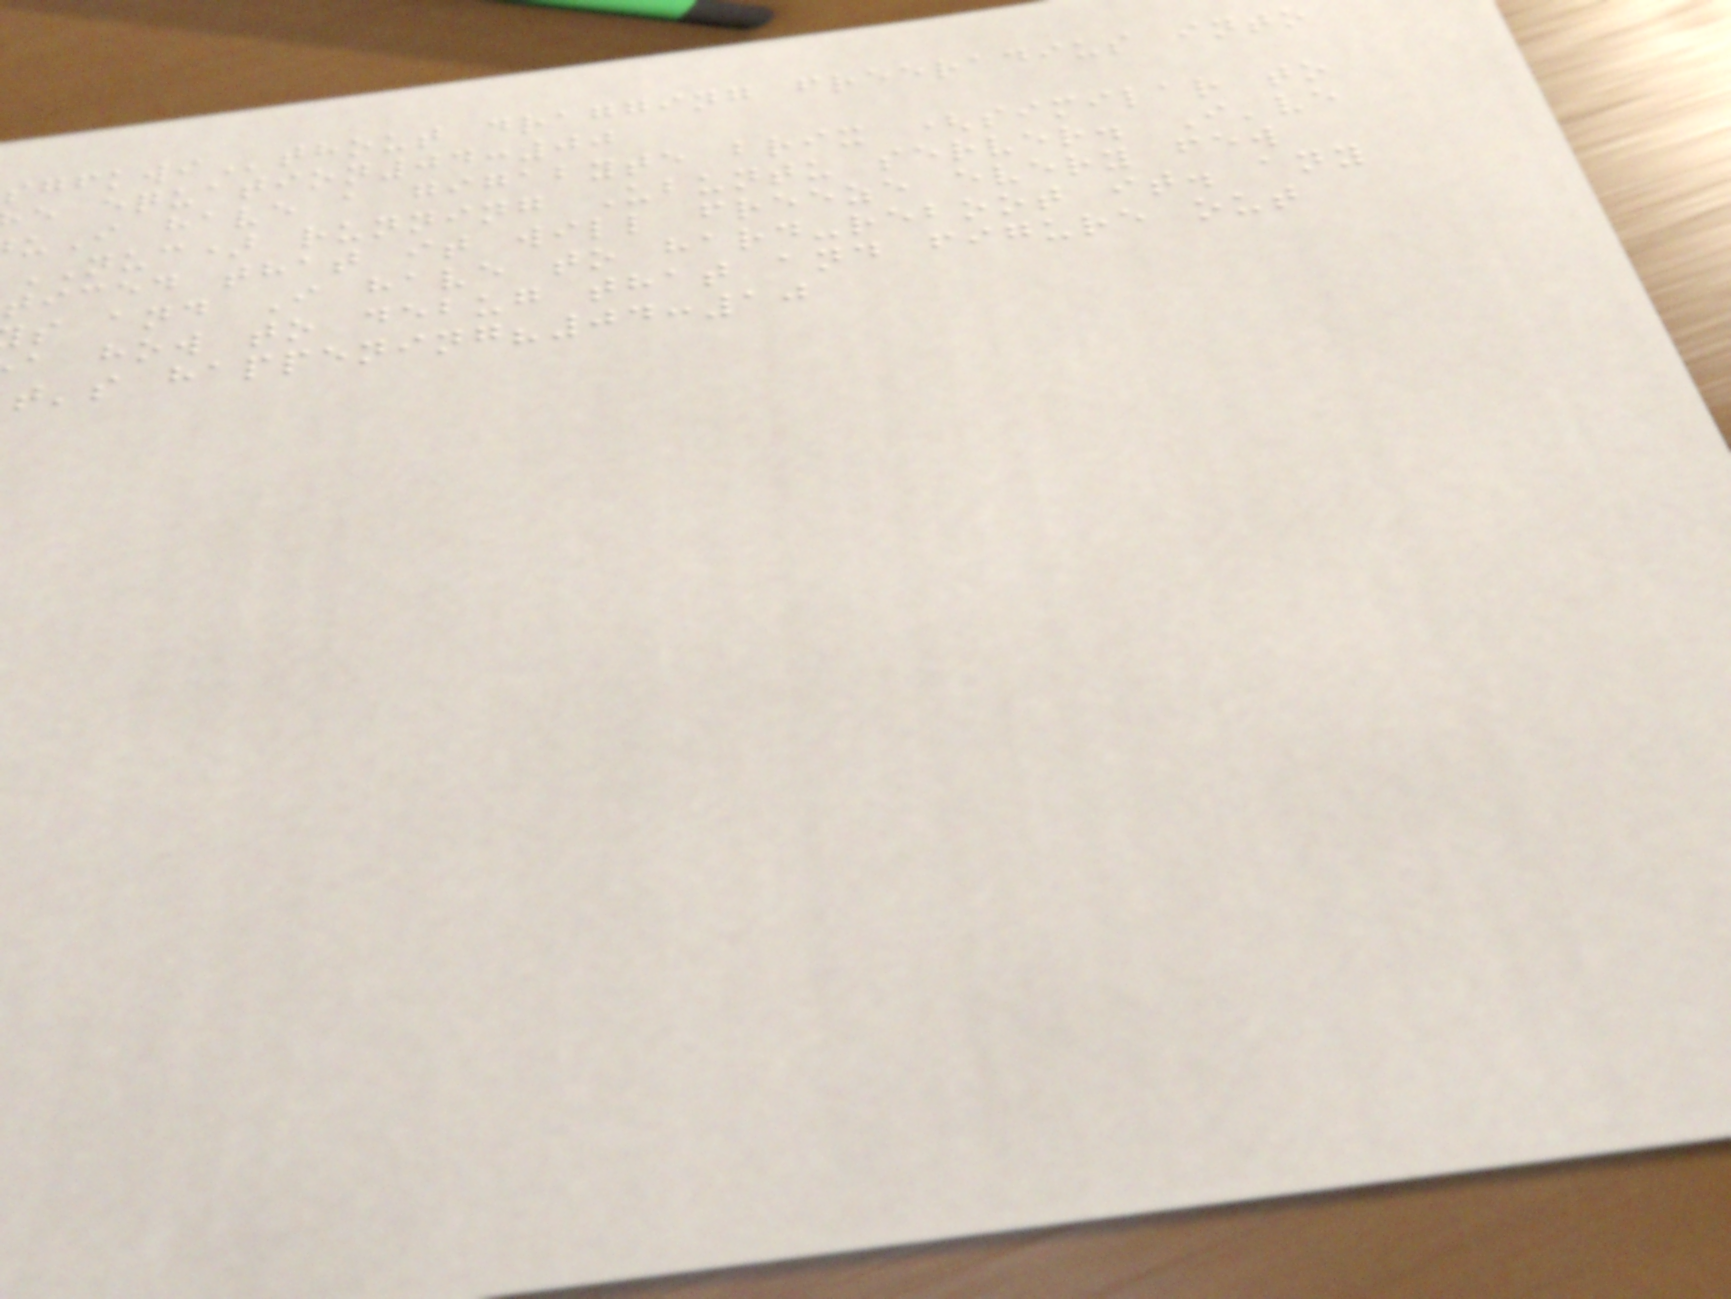thout dragging freeradius into
e equation04:00
uI have a gigabyte brix (similar to
NUC) running Ubuntu server. I've
ticed that it will freeze every few
s and I have to hard-reboot it. any
a how to debug that and figure out
t's happening?04:10
